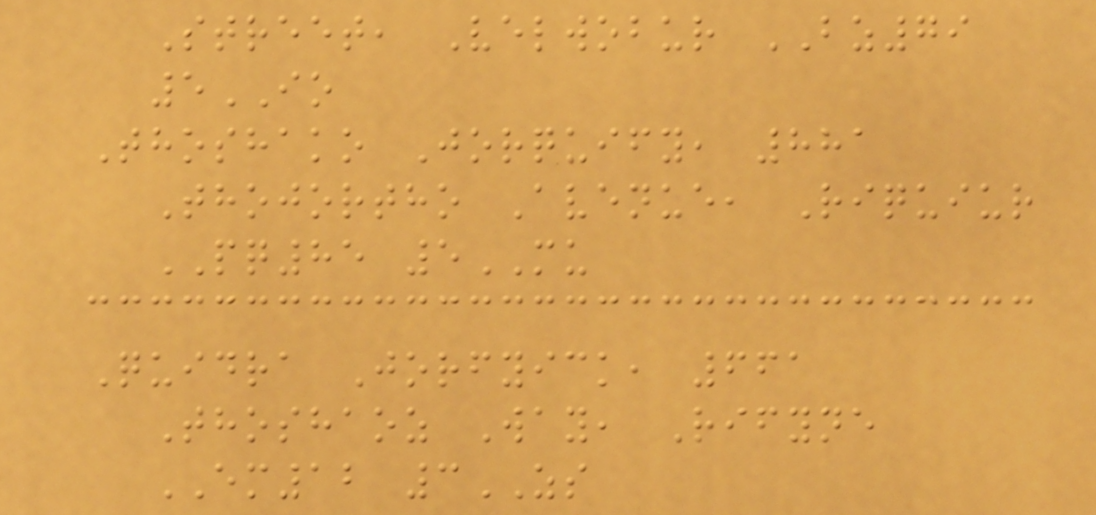Street, Velwobur BZ79
5IO
Thoshako Jorquify, 881
Thojortho Avenue, Riquiur
PQ85 5MU
Quidra Jorfyick, 661
Thoshaoz Way, Rifyne
EM12 3ZS
